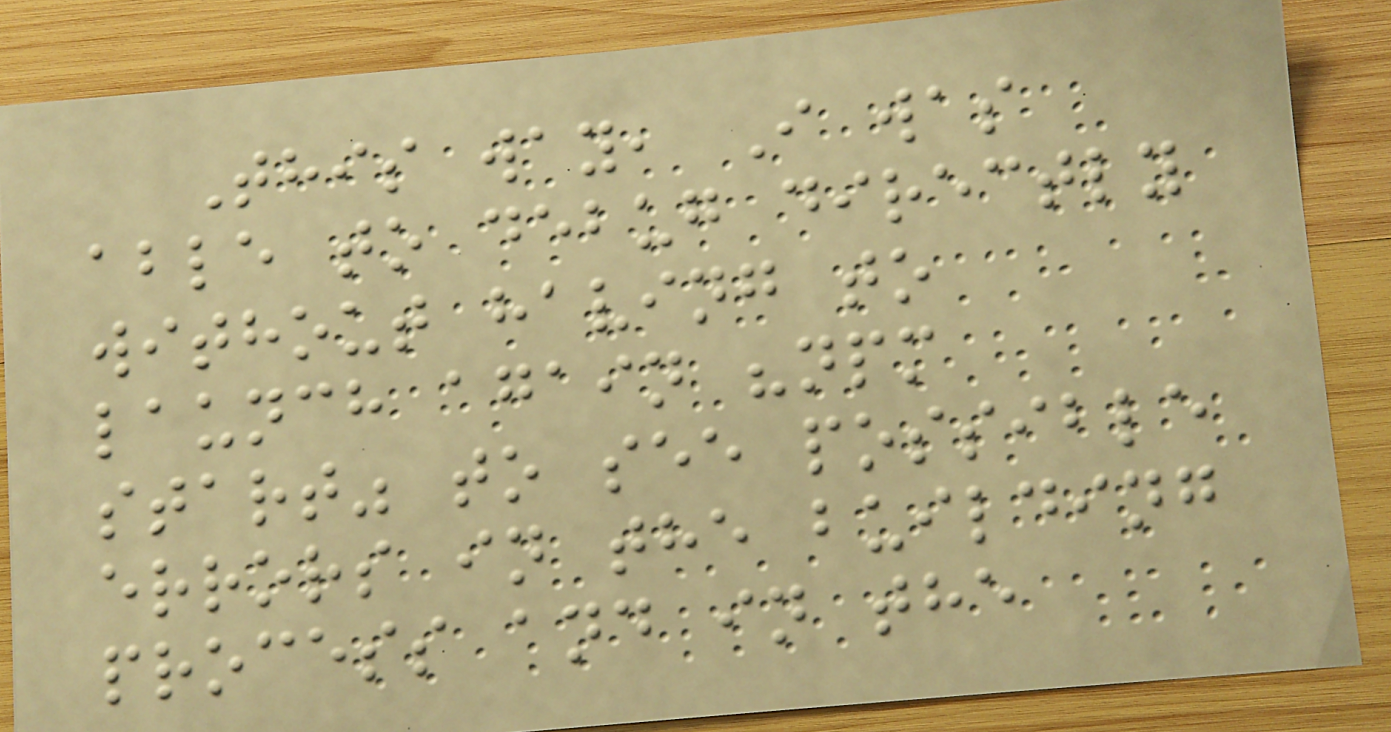This way, I was
able to debug directly
without having to
launch again "npm
start" to see possible
errors in the building
process and in the
